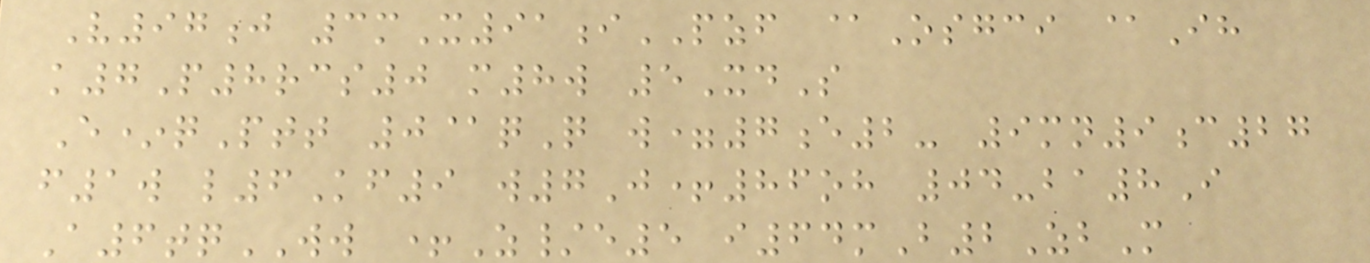V97j 3mX91iPZF @Osgci @Ih
k7P8rcs0 m8w 5XdS
E*qPtt 0@qQ w=7e2- 9mn9c27
f1w l6Kf9 w7J+86oh 04-ba8I
A6tqWW +Z/e5 i64mB2ZbM
